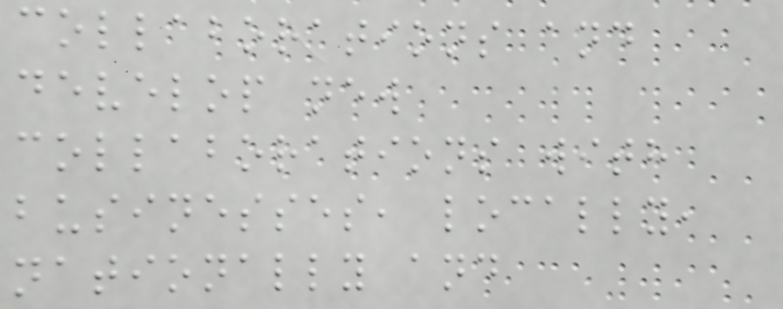collaborations and
develop new
collaborations with
businesses, locally,
nationally and
